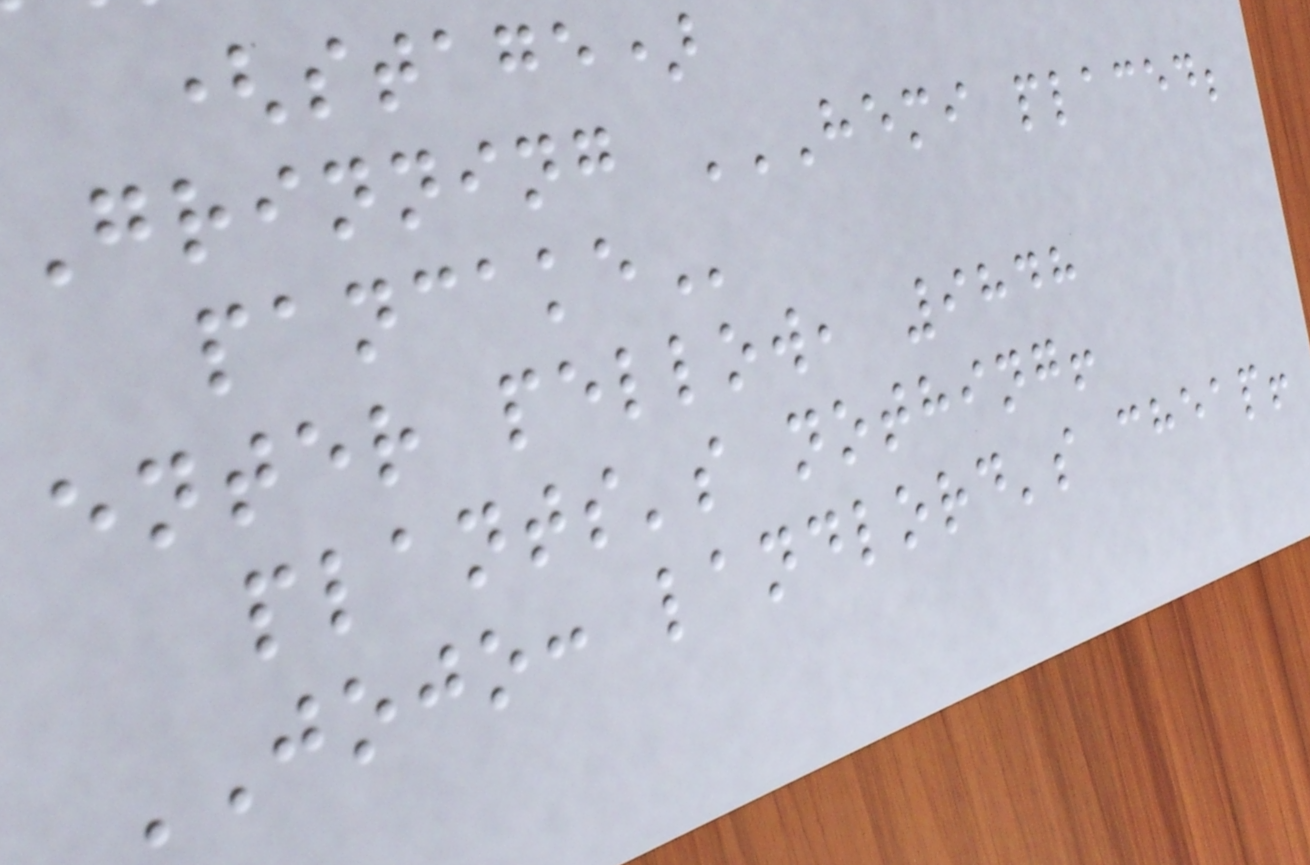(stage)
Grinning HEMI PLACED;
PANCAKE
enter pellow, 9848
plants's nothing!
JOJO: landlord's cheap!
